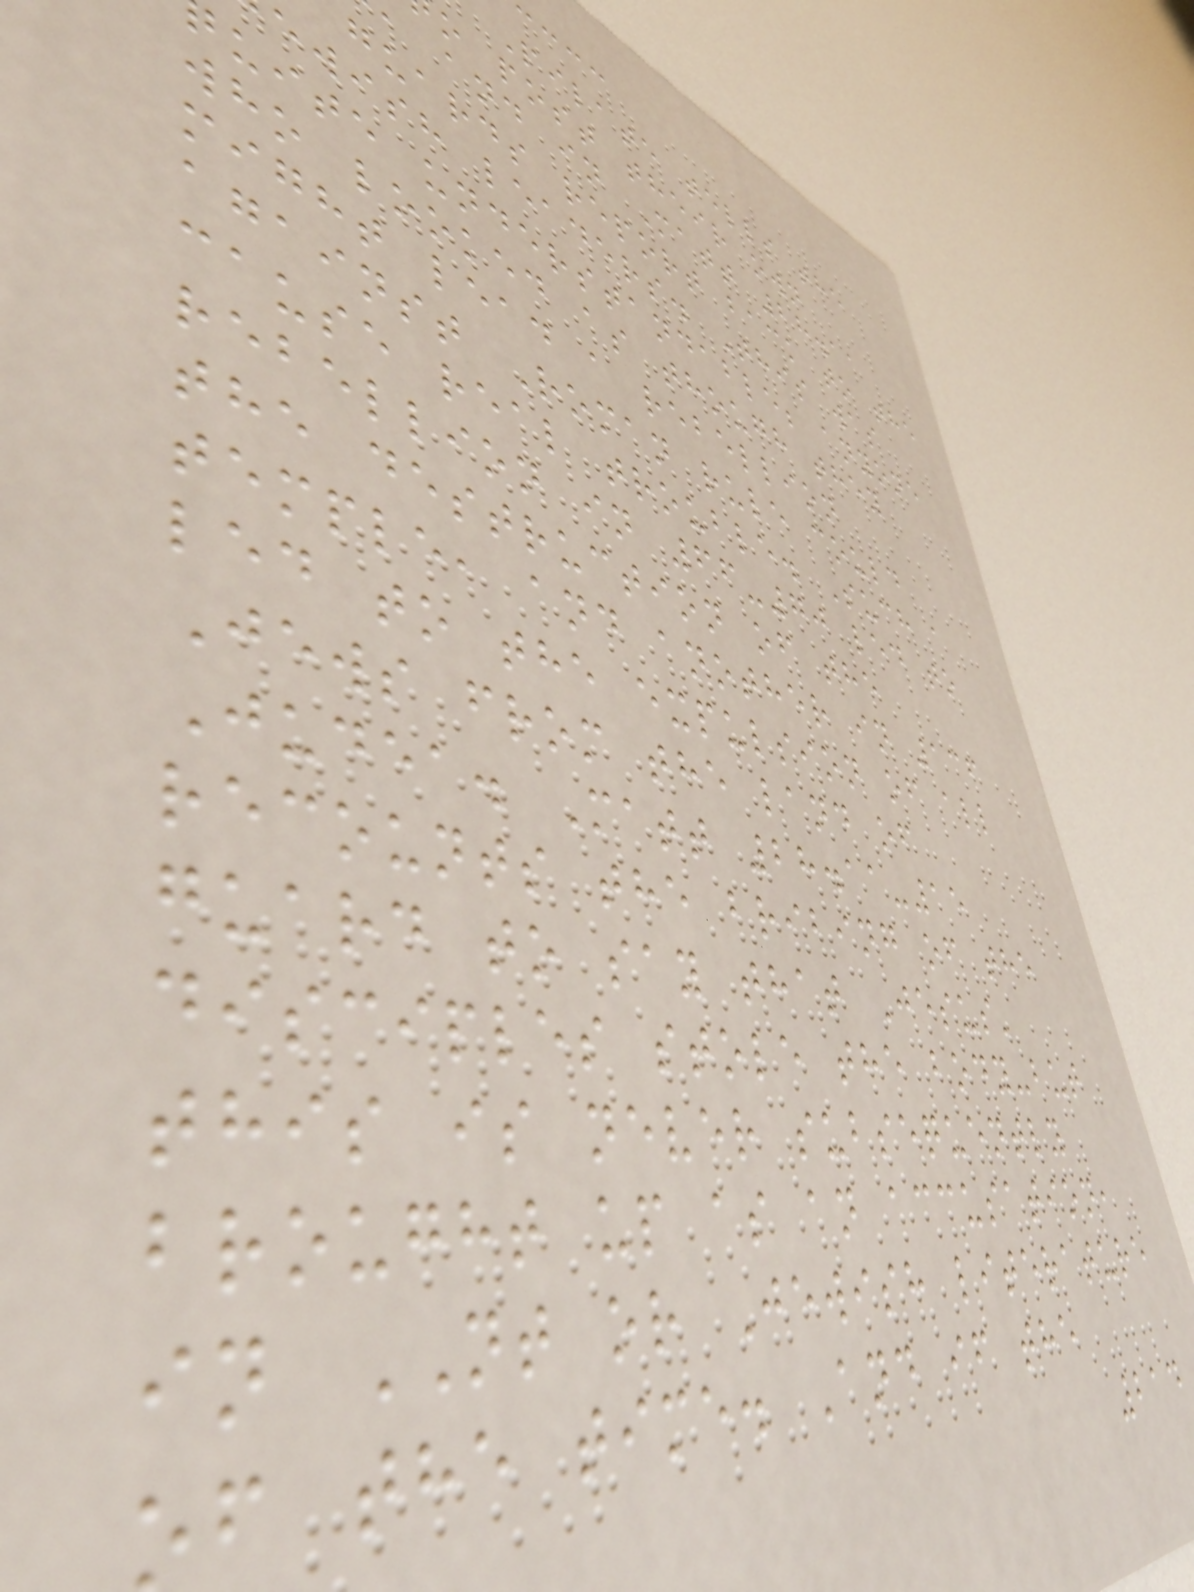Pilate tells the
o post their own
and in Matt 28.11
guards report back to the
ewish leaders. This was
uite understandable; anyone
who looked as though they
might lead a rebellion
against Roman rule could
cause real trouble. Such a
rebellion in 66-70 led to
the destruction of the
temple, and another in 136
led to the expulsion of all
Jews from the land of
Judea. Matt 28.11-15
recounts the bribing of the
guard to say that Jesus'
disciples stole the body-but
this is never subsequently
brought up as an accusation,
in NT or Jewish literature
f the time. And if the
214
